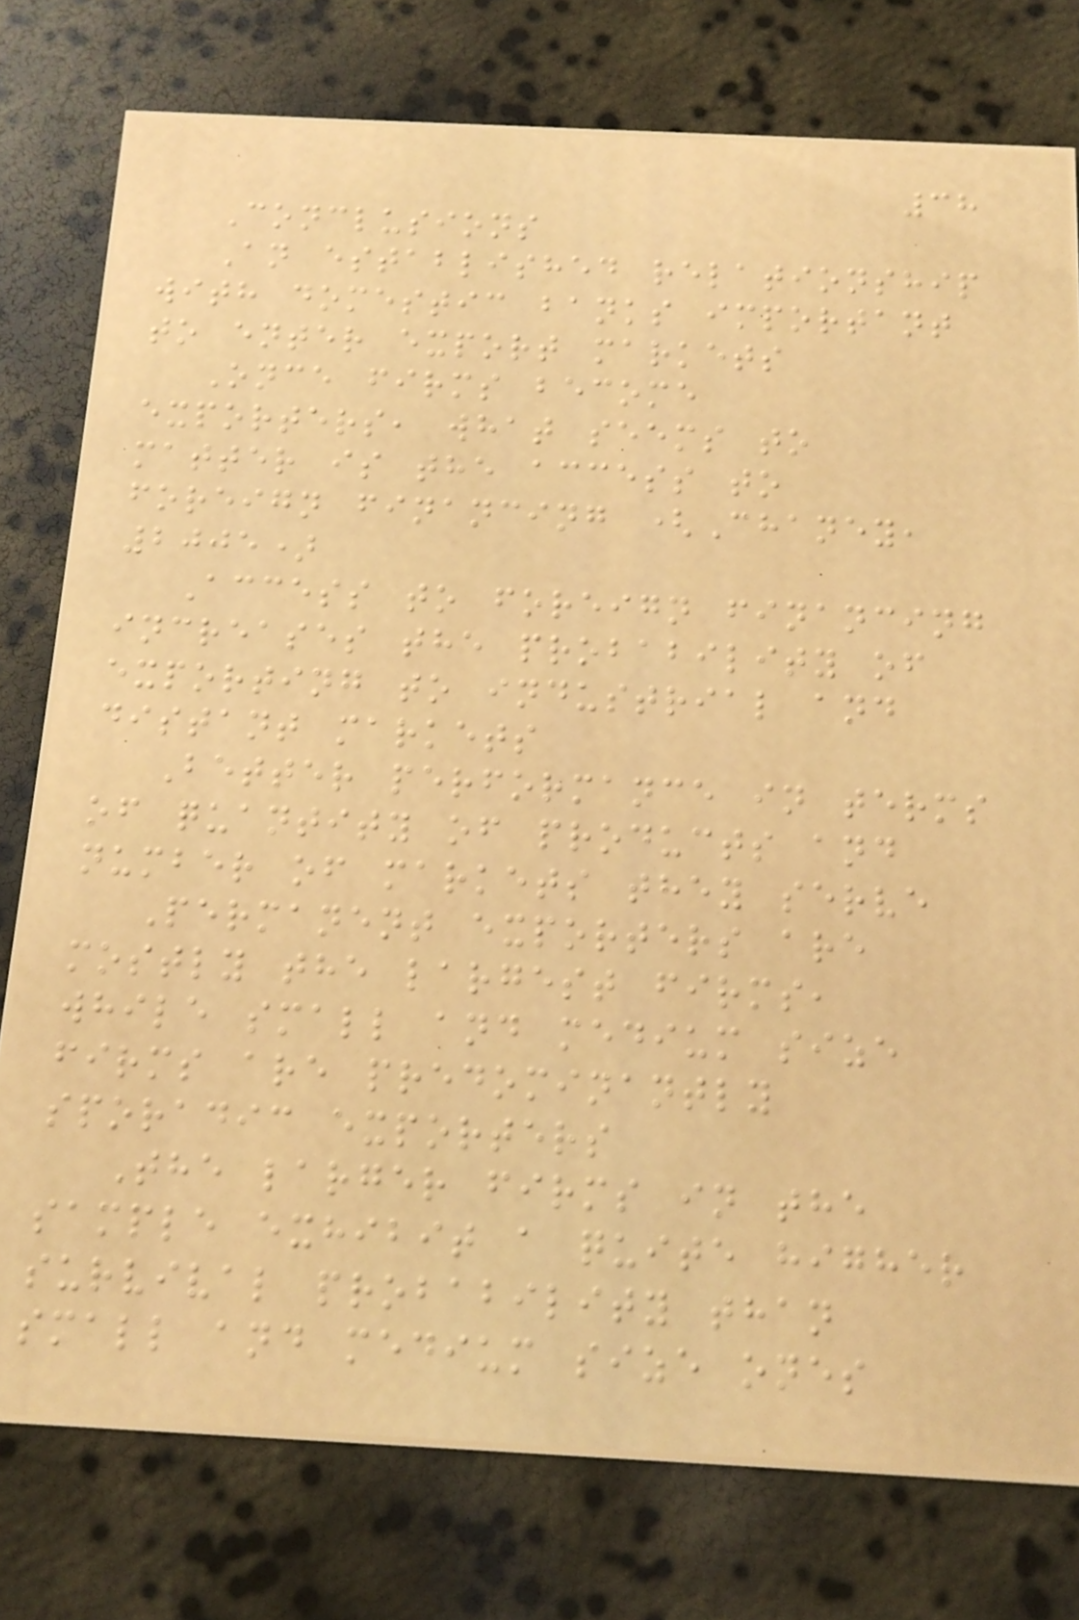38
Conclusions
An established relationship
with domestic banks important
to enter export markets
Once firms become
exporters, what seems to
matter is the access to
foreign financing (Chaney,
2005)
Access to foreign financing
increases the probability of
exporting to industrial and
distant markets
Better performance in terms
of quantity of products and
number of markets they serve
Permanent exporters are
mostly the largest firms,
while small and medium size
firms are predominantly
sporadic exporters
The larger firms in the
sample exhibit a quite higher
survival probability than
small and medium size ones
